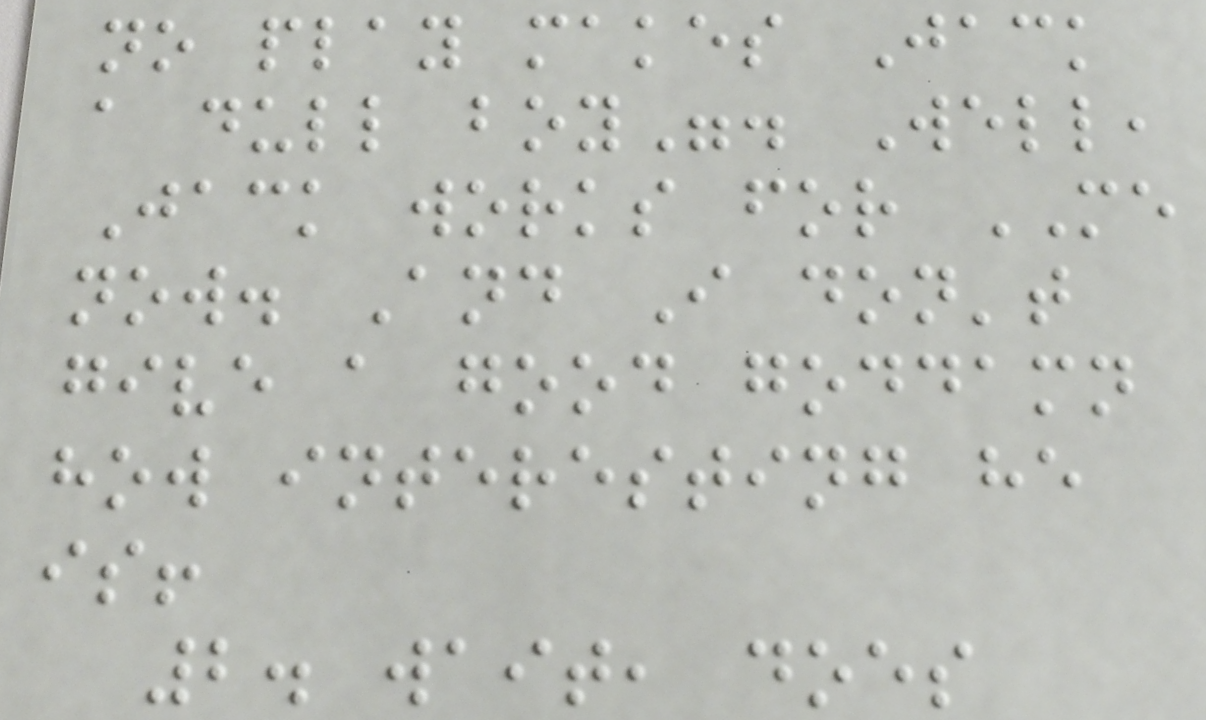no play makes Jack
a dull boy". Well,
Jack works for ME
now. And I don't
give a good goddamn
how interesting he
is!
2. wait, does
